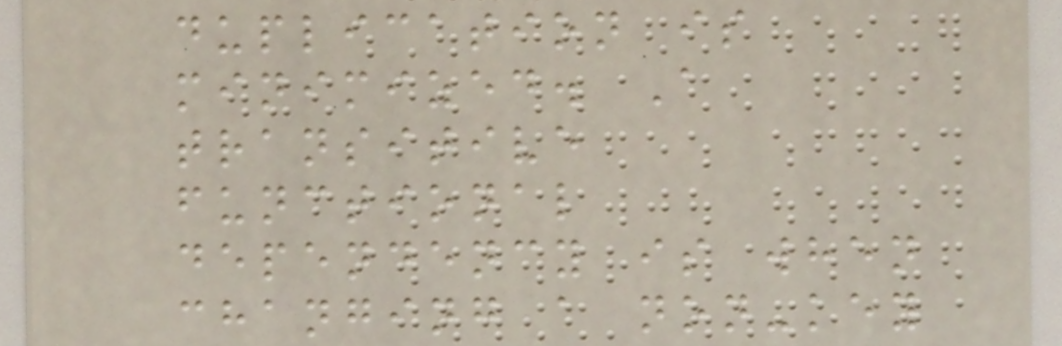duplication is
minimized. A
transitive
functional
dependency is when
changing a non-key
